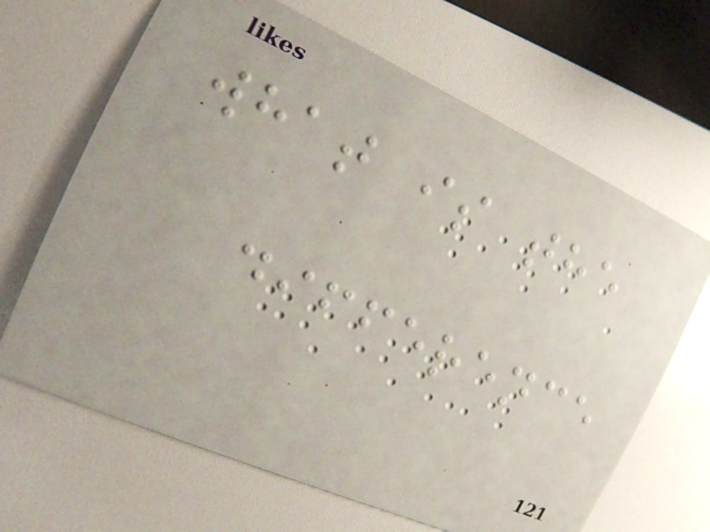what is the
difference
